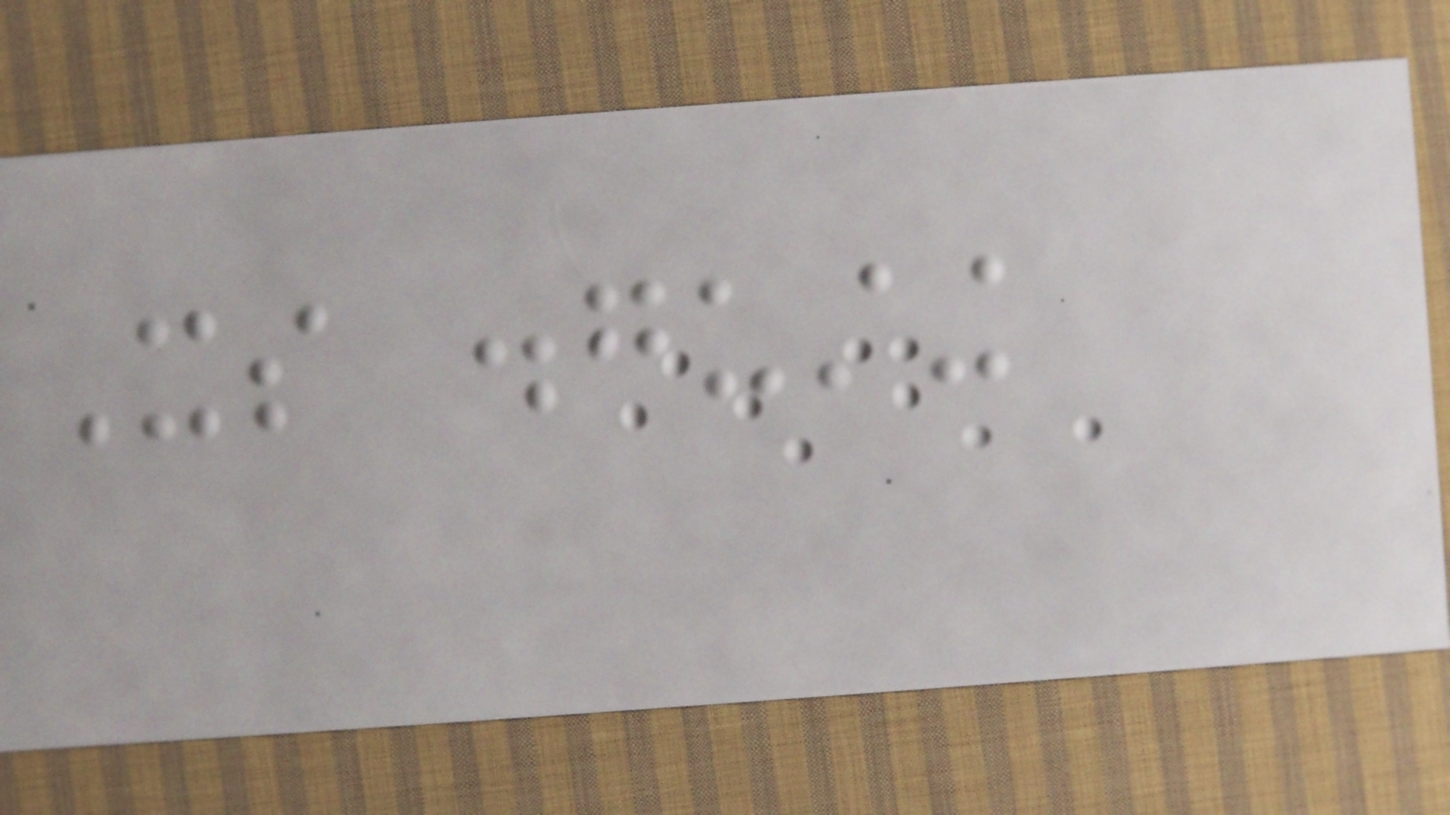Its disgusting
